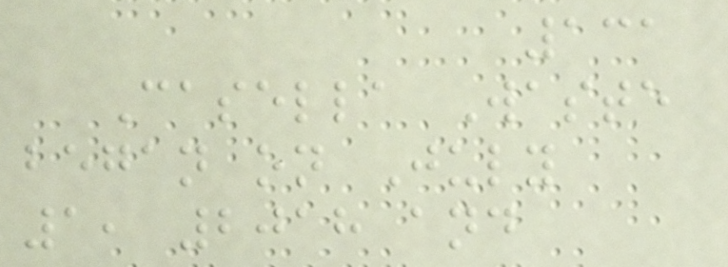131
Casella Waste
began on July
1, 2018 and
